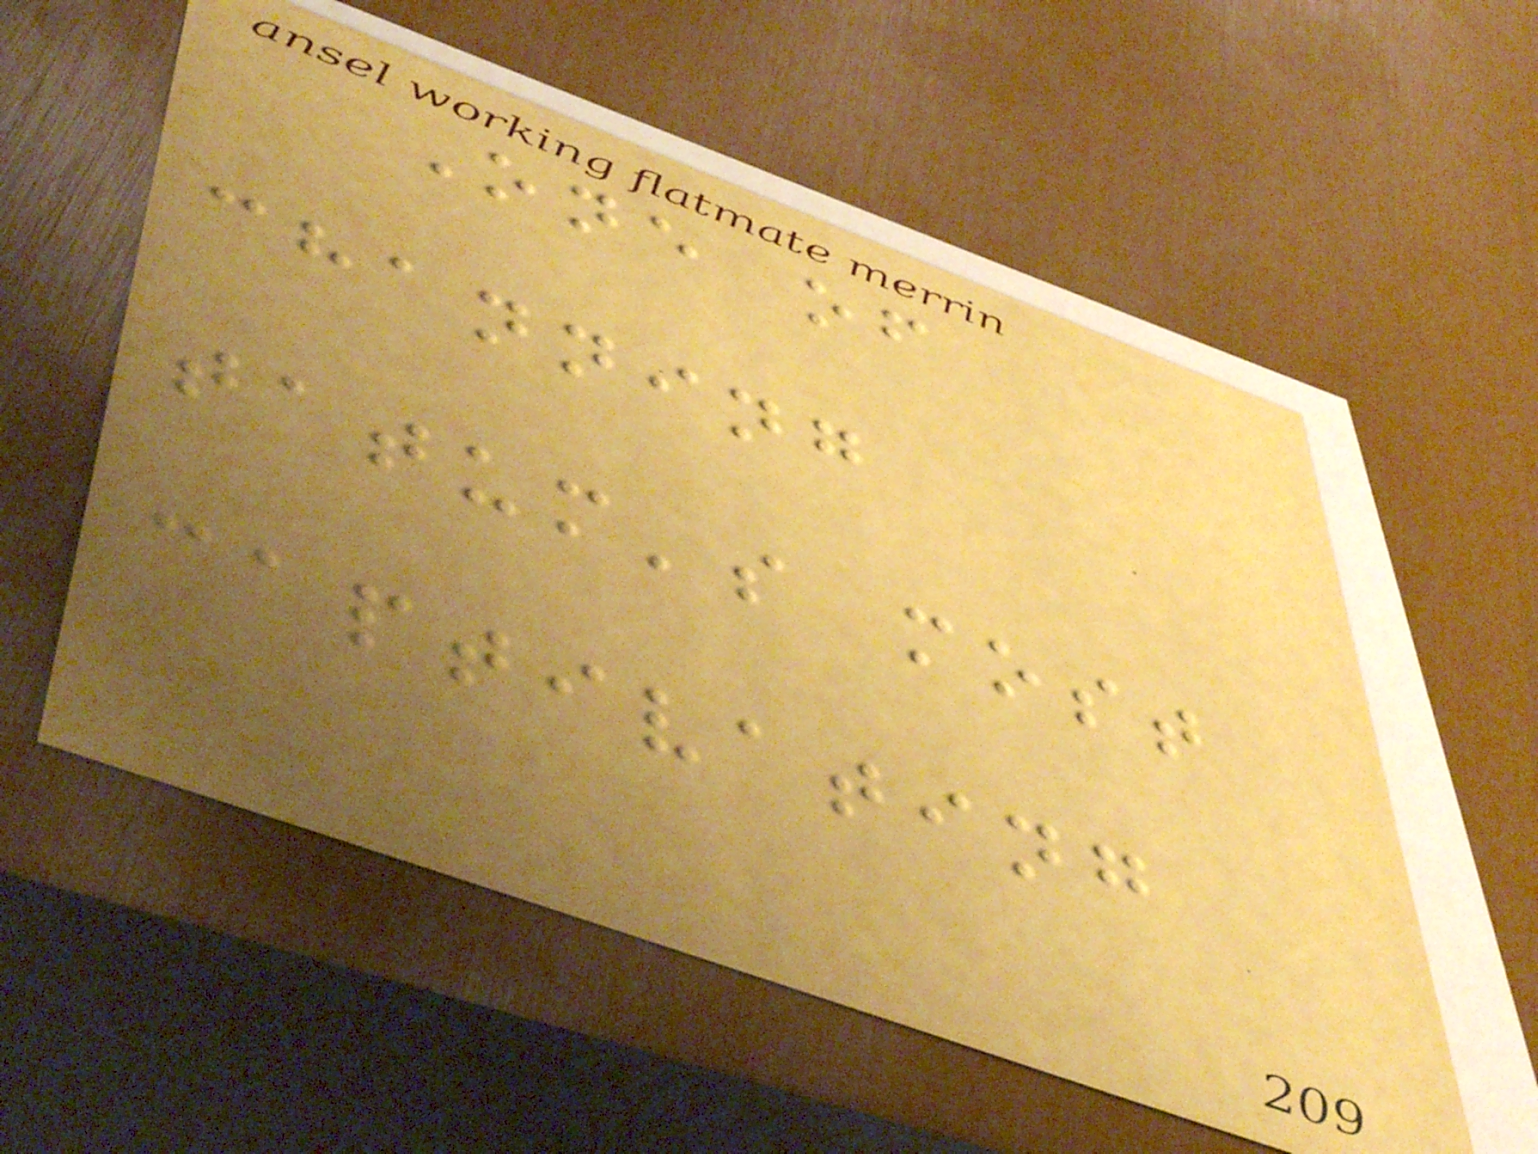One of
channing
tatum's most
captivating
